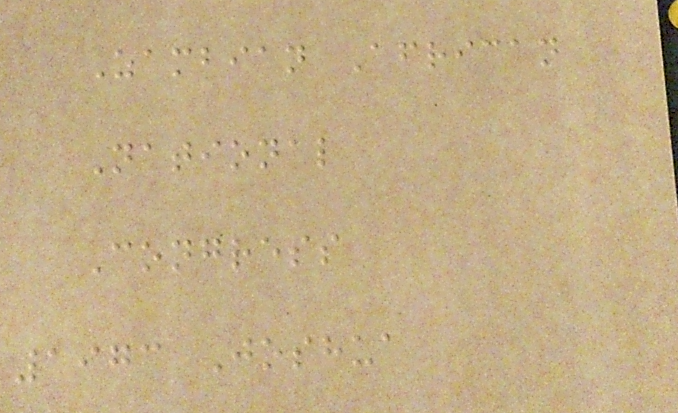Zambian African
National
Congress
1973 Joshua
